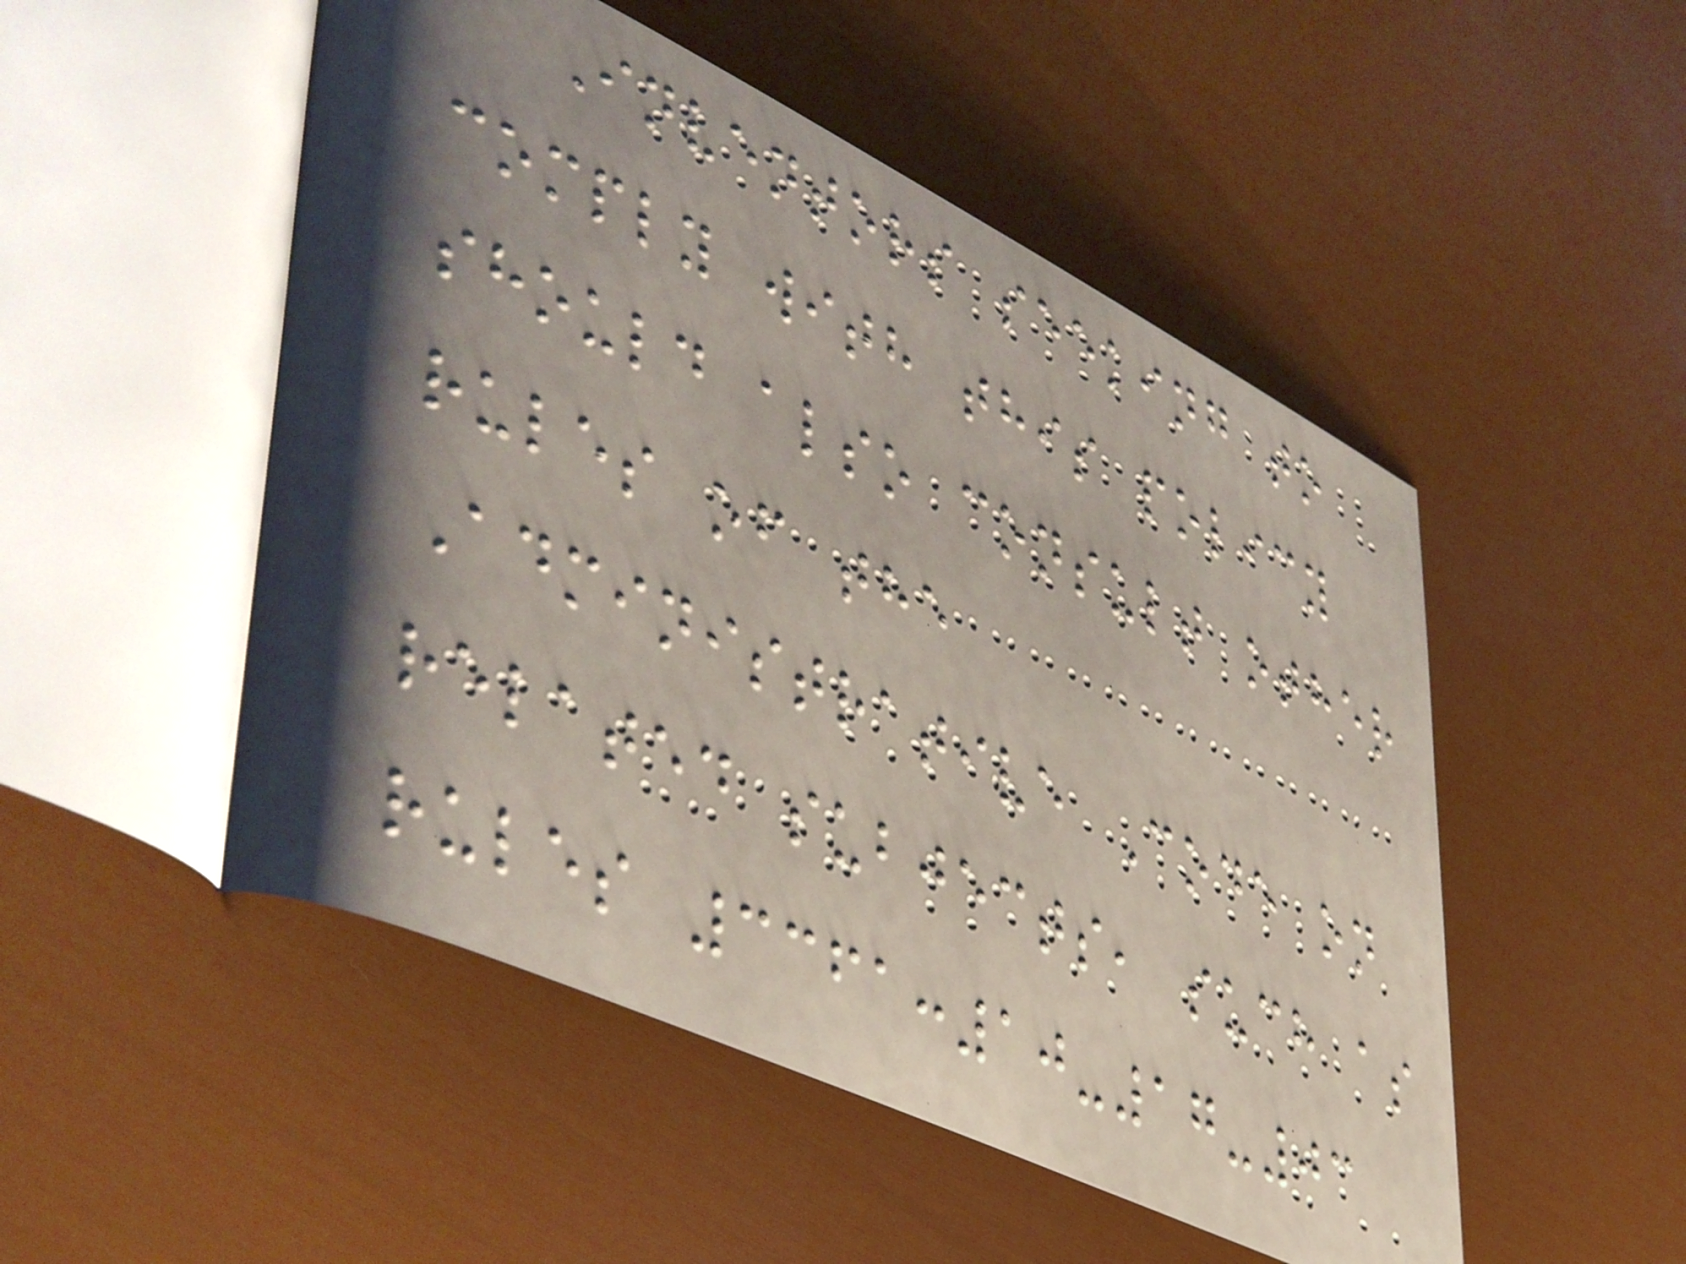Inventors seeking to
comply with this policy
should also consult other
rules of the
Administrative Code on
related subjects, such as
rules 3361:10-17-03
